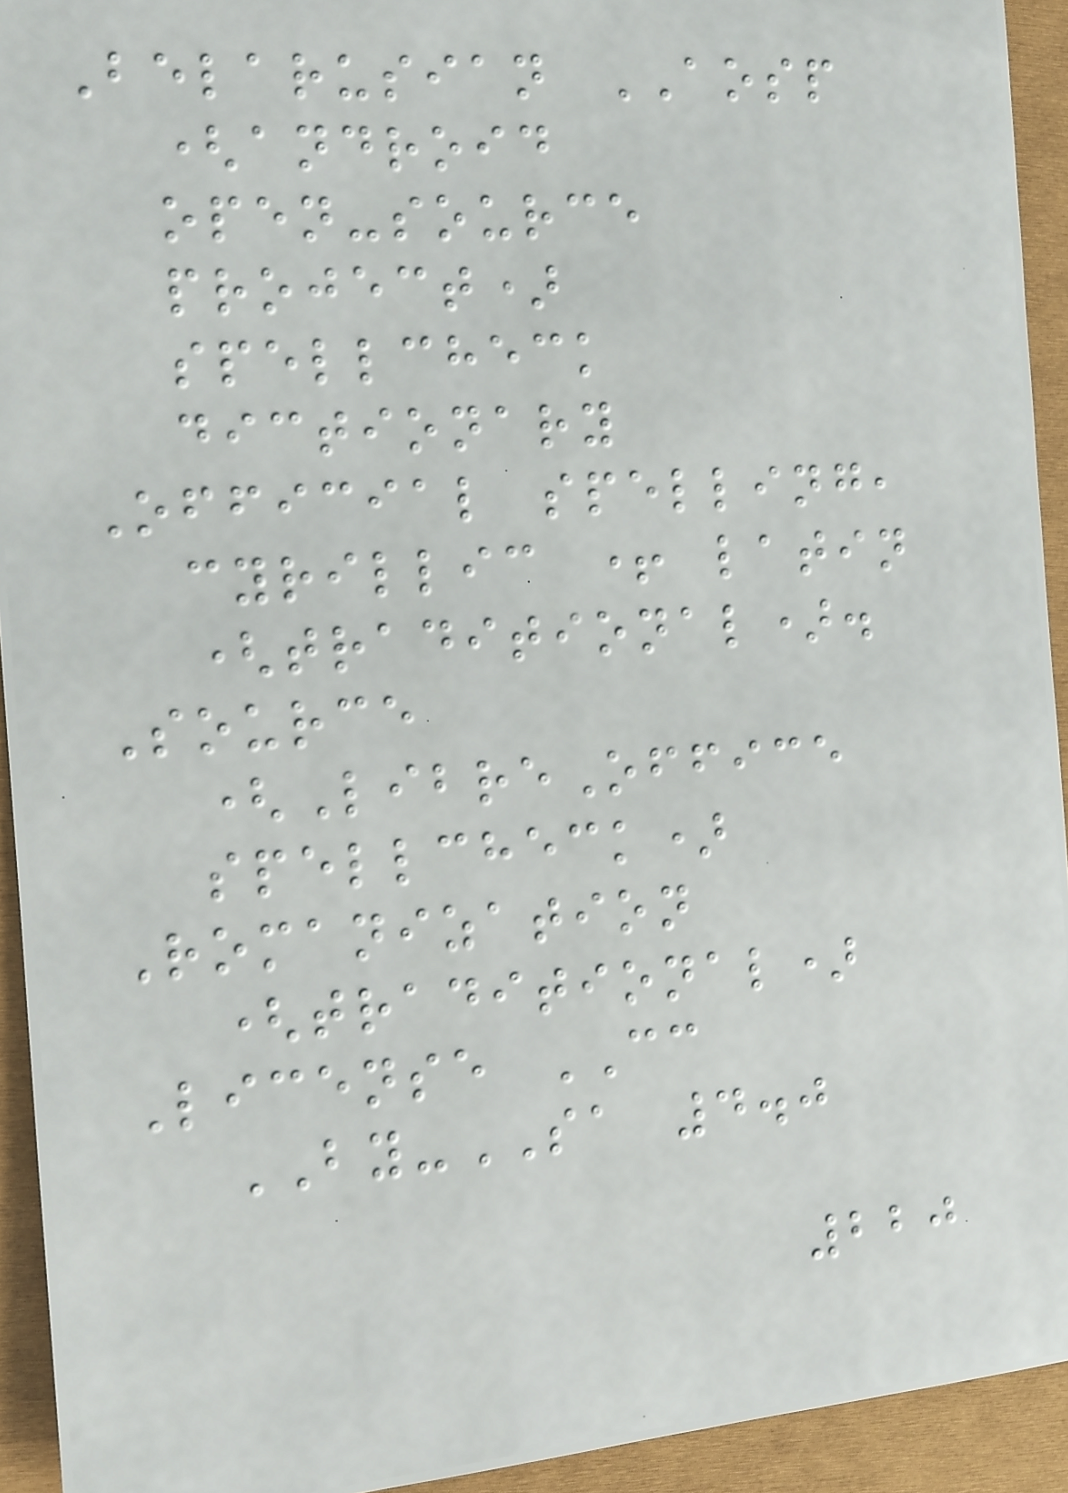Belarusian AOSP
(android
open-source
project)
spellcheck
dictionary
Official spelling,
cyrillic + latin
(traditional).
Source
(LibreOffice
spellcheck)
Romanization
(traditional)
License CC
BY-SA 4.0
220
